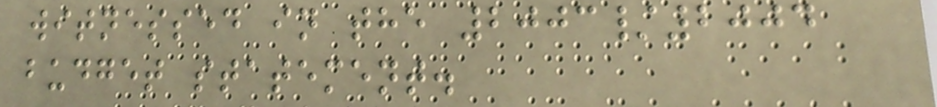witnessed in the 2003/2004
budget statement.
